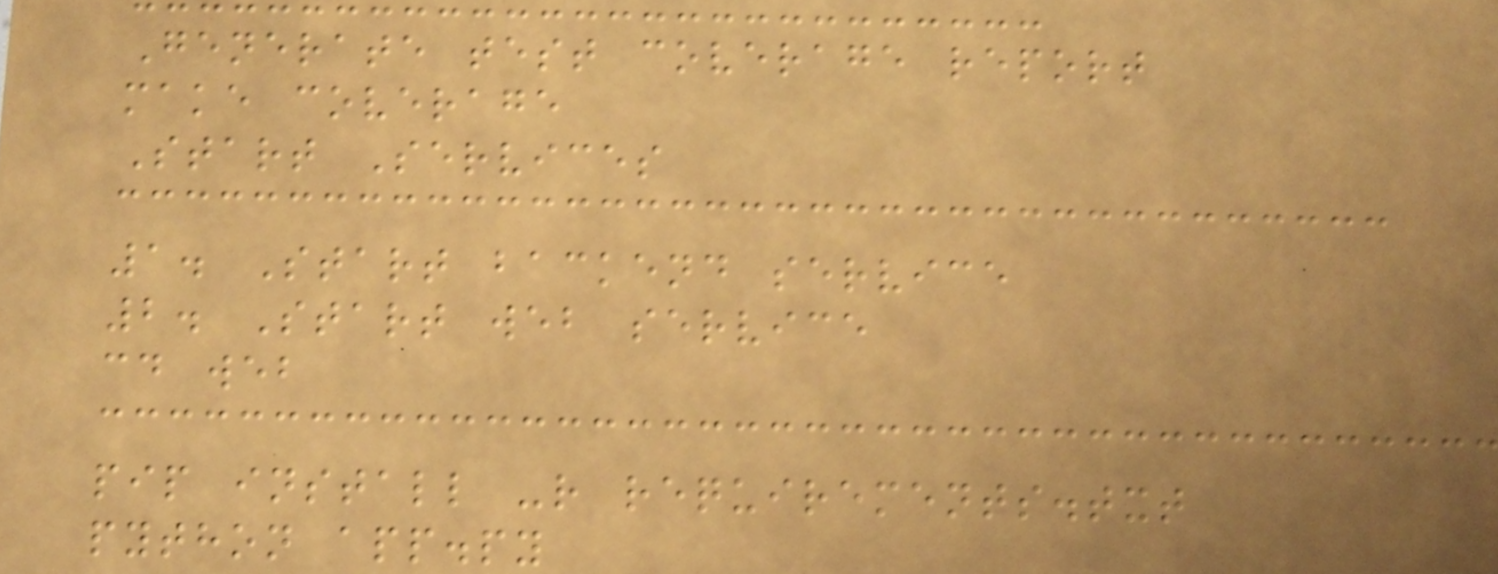Generate test coverage report
make coverage
Start Services
1. Start backend service
2. Start web service
cd web
pip install -r requirements.txt
python app.py
